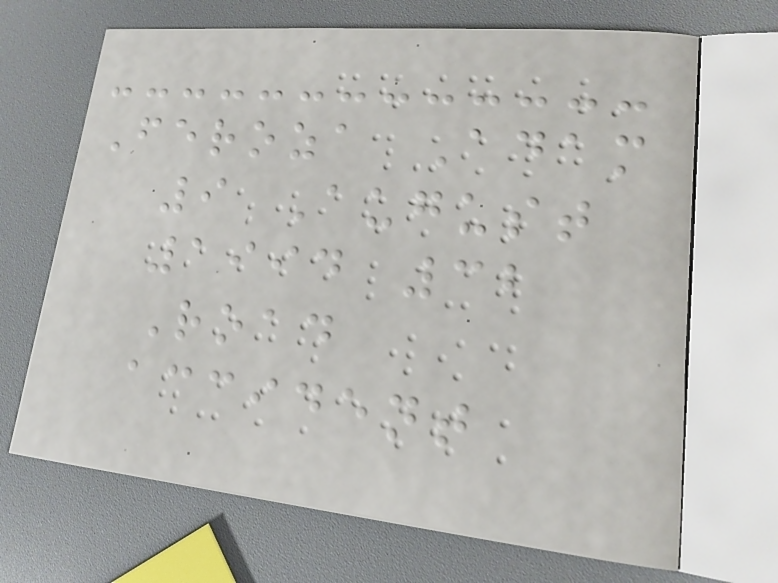Feroza Adam
9 August
1994 32
Road
accident
